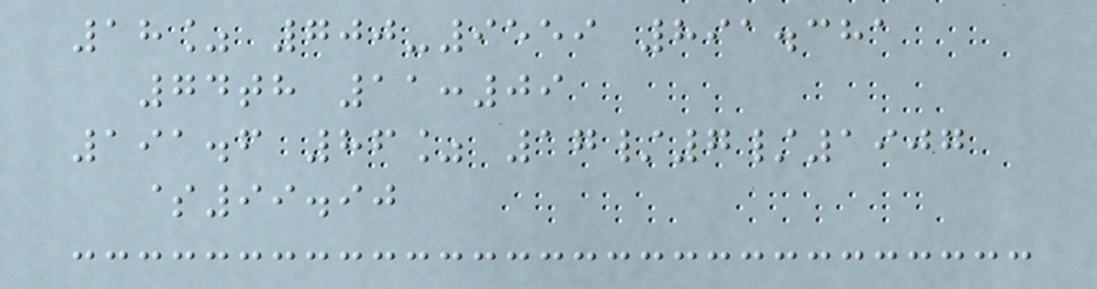18% 700-9559 891.381
74th 11:09
191.6 86% 17/7/1907
$99.90
